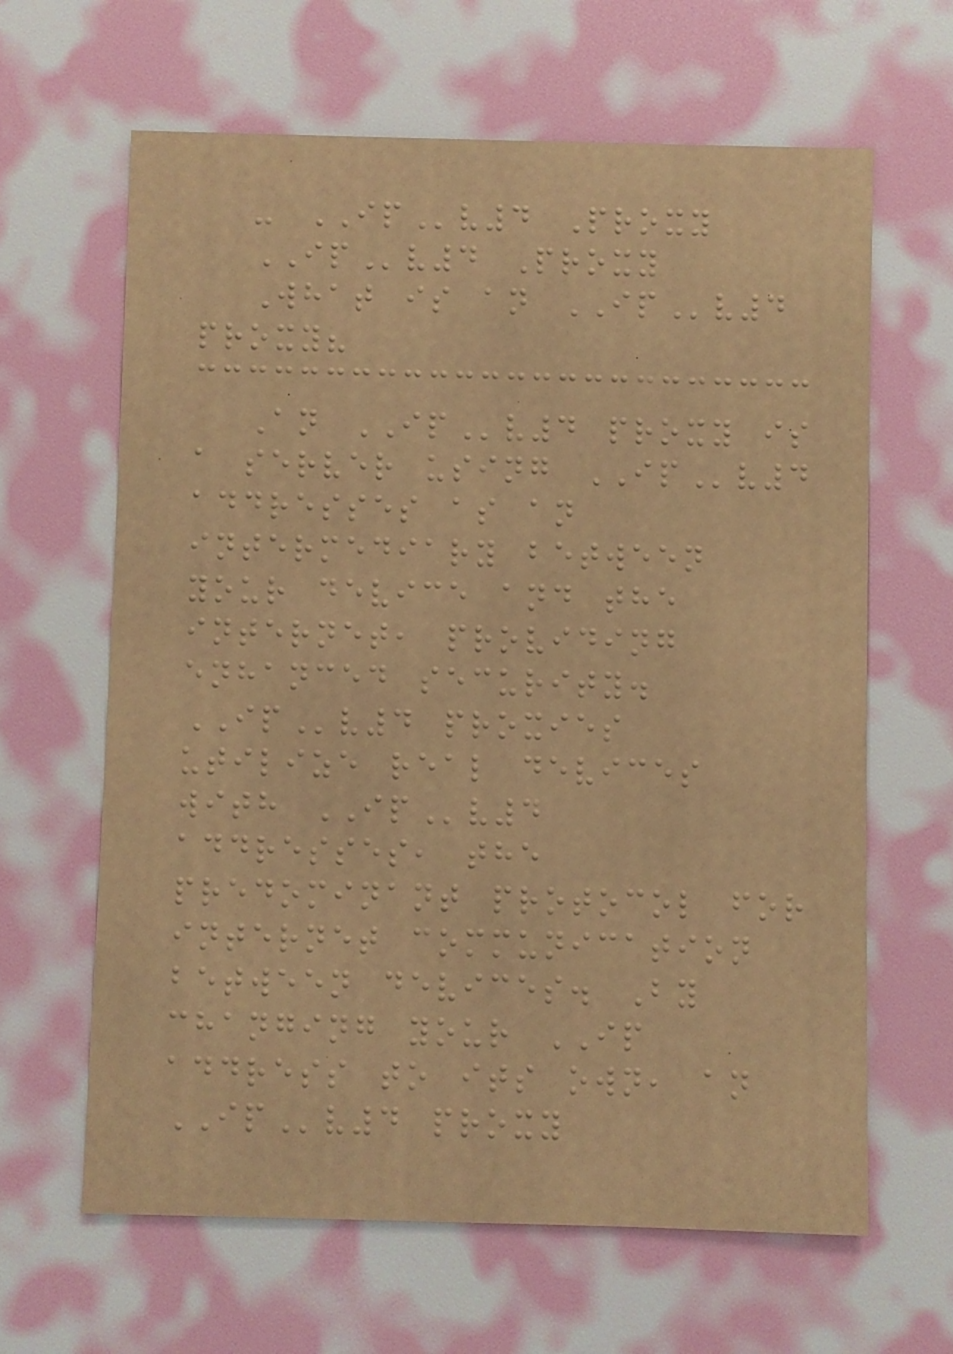- IPv4 Proxy
IPv4 Proxy
What is an IPv4
proxy?
An IPv4 proxy is
a server using IPv4
addresses as an
intermediary between
your device and the
internet, providing
enhanced security.
IPv4 proxies
utilize real devices
with IPv4
addresses, the
predominant protocol for
internet communication
between devices. By
changing your IP
address to its own, an
IPv4 proxy
